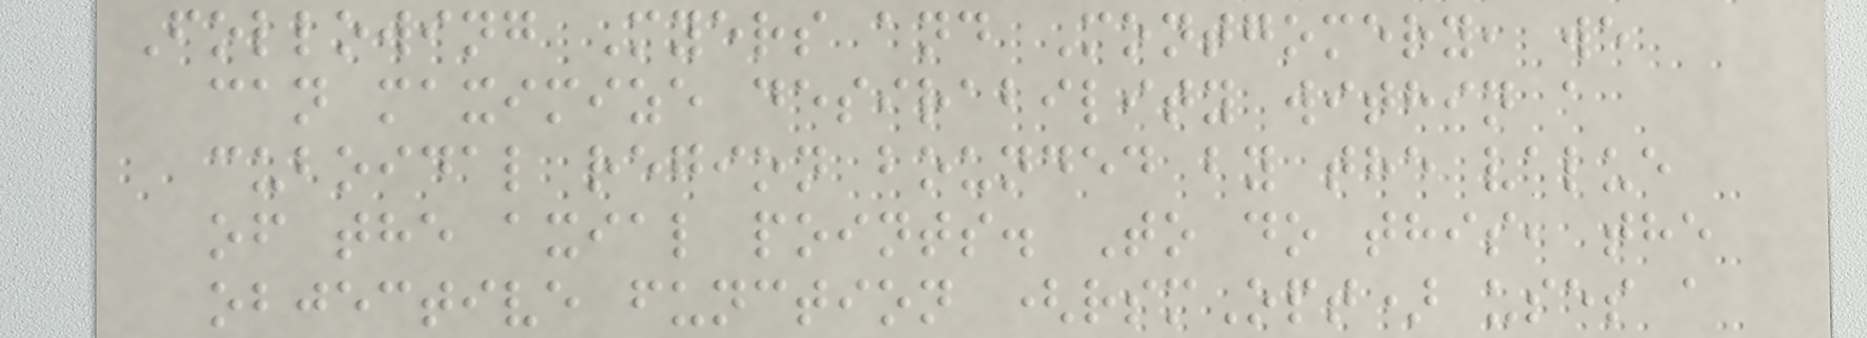Following Myers and Montgomery, we
can maximize desirability within a
cuboidal region bounded by the value
of the axial points. To do this, the
objective function (rsmOpt) uses a
